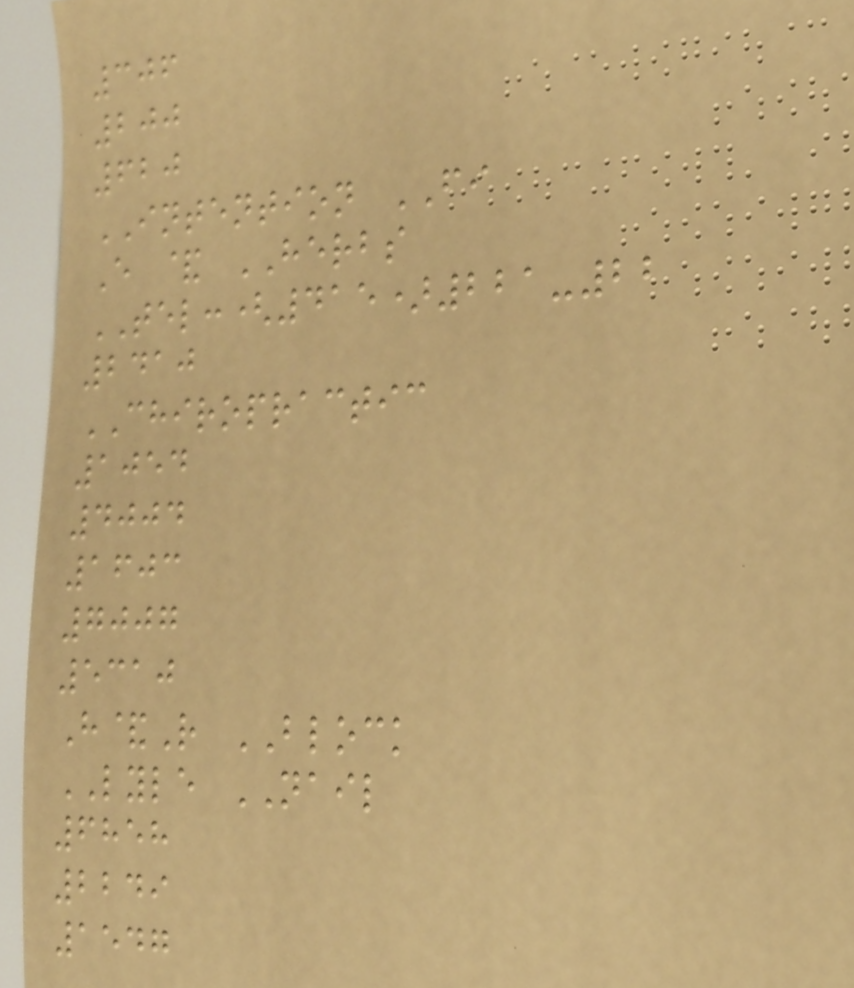306
200
620
INTENTION FI
E & HERBS
TEL:(415)221-22
2410
CHIROPRACTIC
1054
4004
1603
7007
5310
H&R BLOCK
LYLE NAIL
6858
2249
1547
